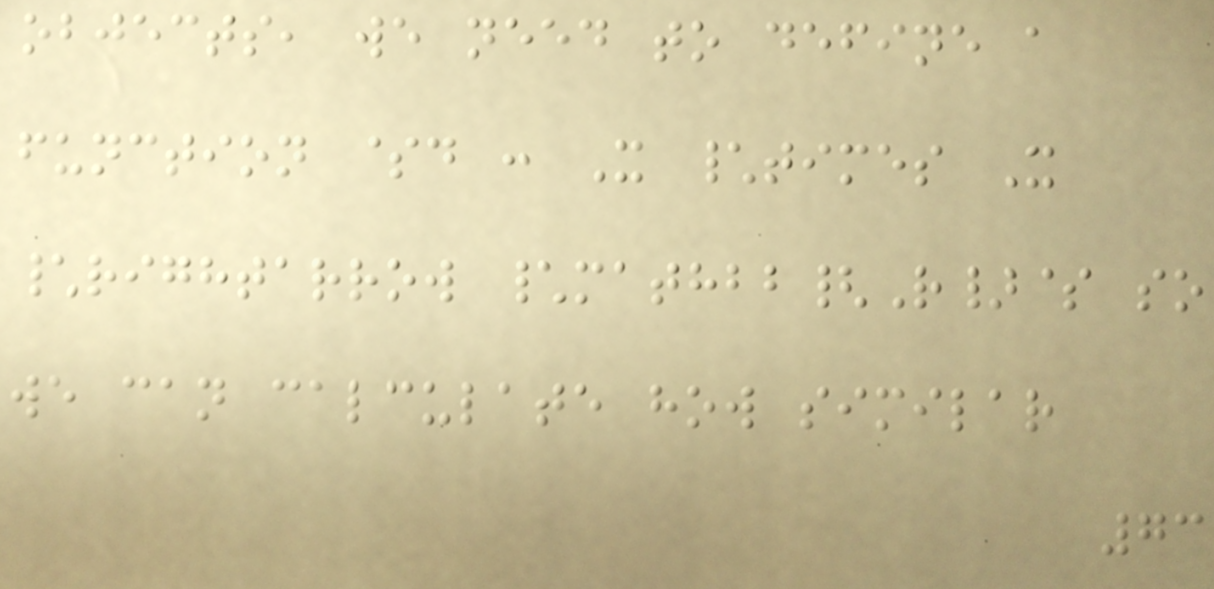objects, we need to define a
function $d : X \times X
\rightarrow \mathbb{R}$ so
we can calculate how similar
73
